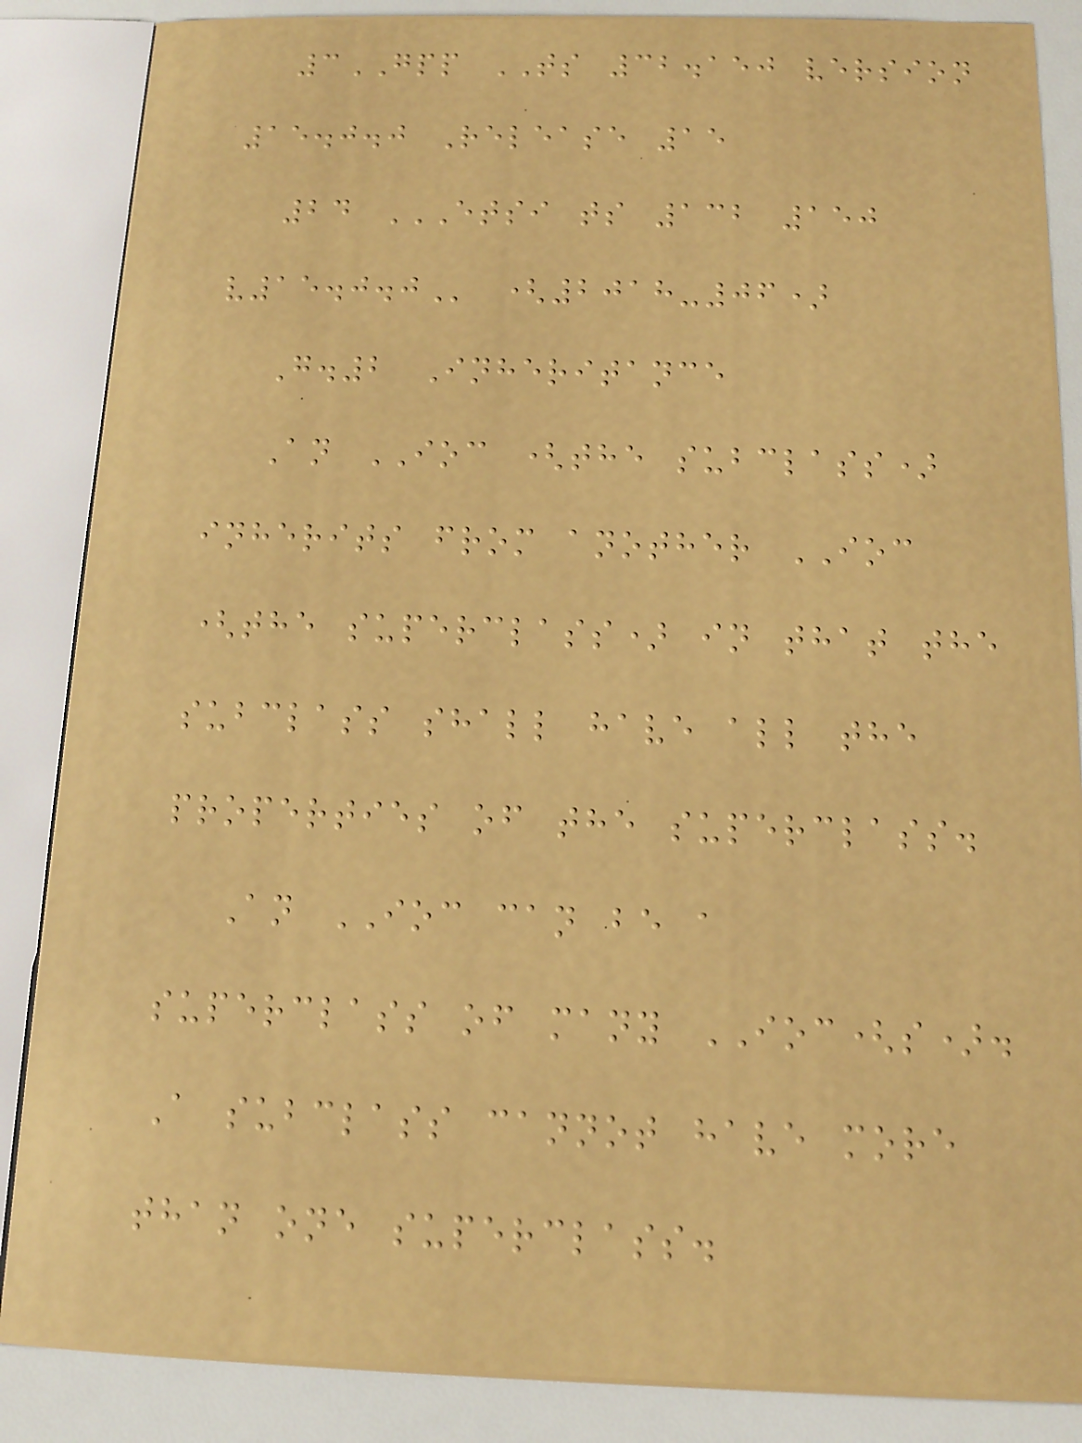3GPP TS 32.150 version
15.0.0 Release 15
24 ETSI TS 132 150
V15.0.0 (2018-06)
G.2 Inheritance
An IOC (the subclass)
inherits from another IOC
(the superclass) in that the
subclass shall have all the
properties of the superclass.
An IOC can be a
superclass of many IOC(s).
A subclass cannot have more
than one superclass.
